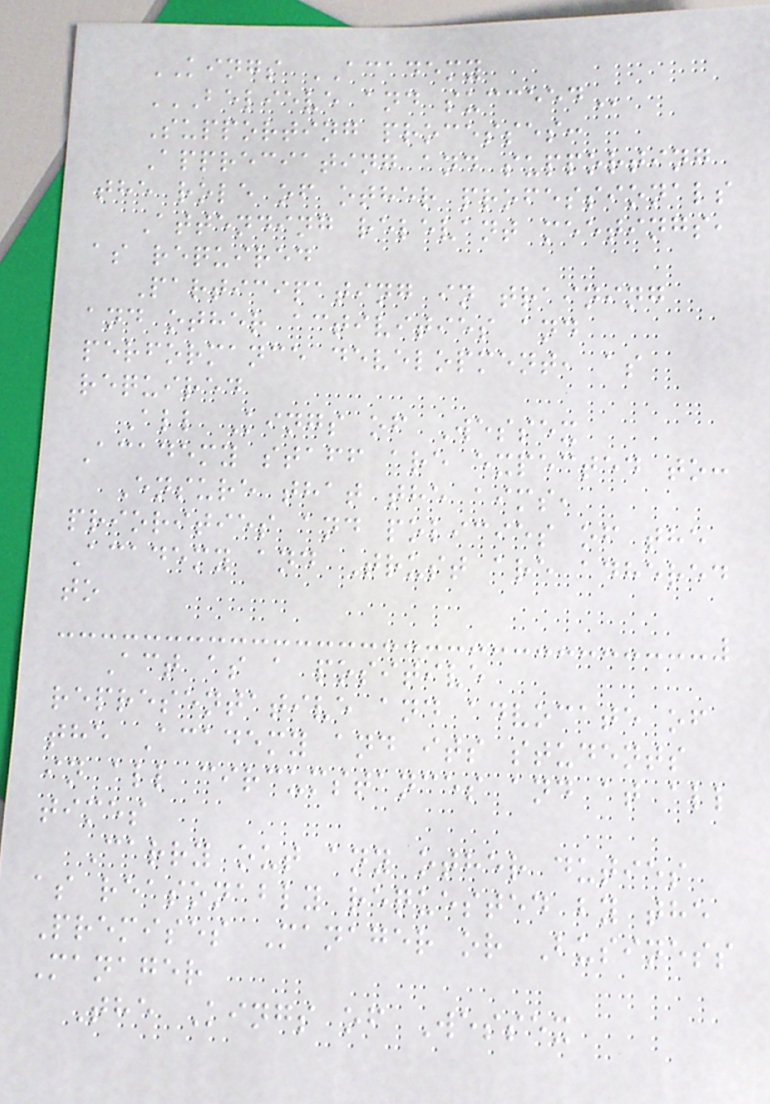KINGS ACADEMY
BELIEVE AND SUCCEED
Supporting processes:
Appreciating and supporting
the role of other professionals
Attending relevant meetings,
as required
Participating in training
and other activities and
performance development, as
required
All Kings of Wessex
Academy staff are expected to:
Ensure that the aims,
priorities and policies of the
Academy and Trust are adhered
to
Act as a positive
representative and advocate of
the Academy and its students
in all circumstances and at all
times
Carry out any other duties
as reasonably requested by the
Premises Manager or Business
Manager
The Kings of Wessex
